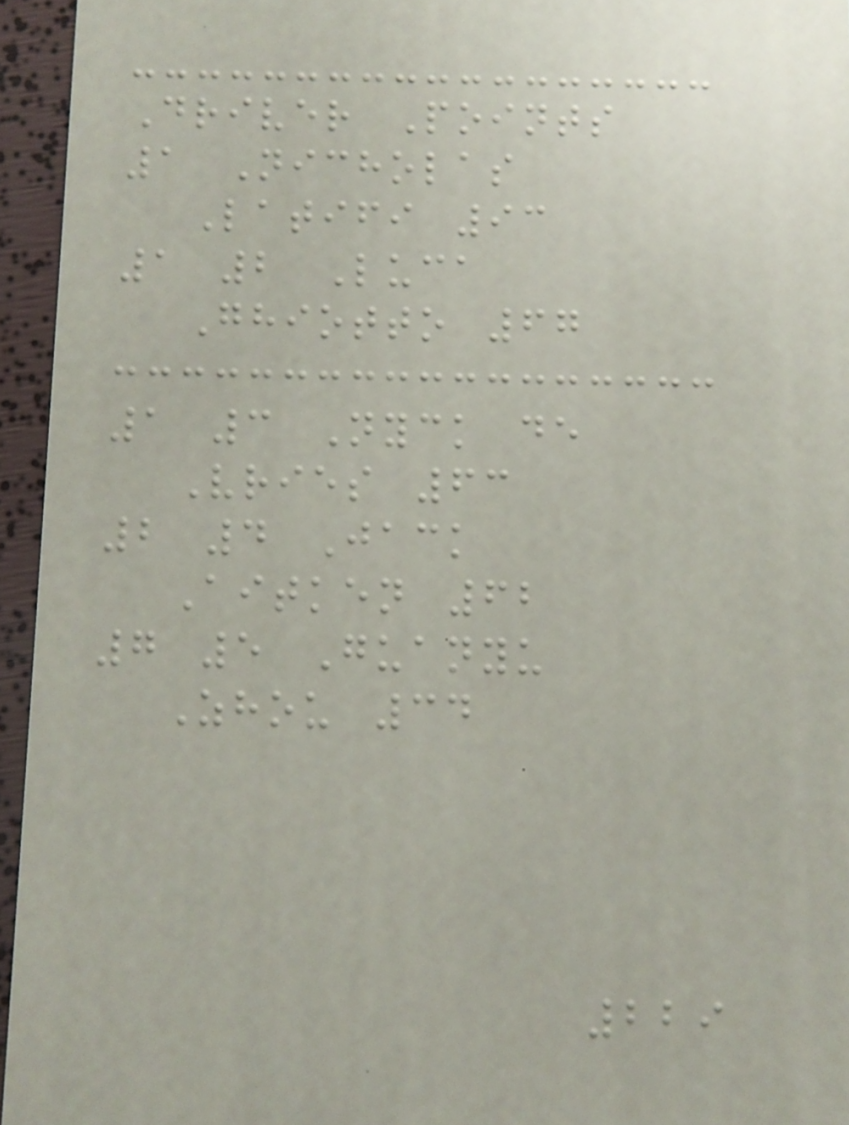Driver Points
1 Nicholas
Latifi 93
1 2 Luca
Ghiotto 67
1 3 Nyck de
Vries 63
2 4 Jack
Aitken 62
7 5 Guanyu
Zhou 34
229
